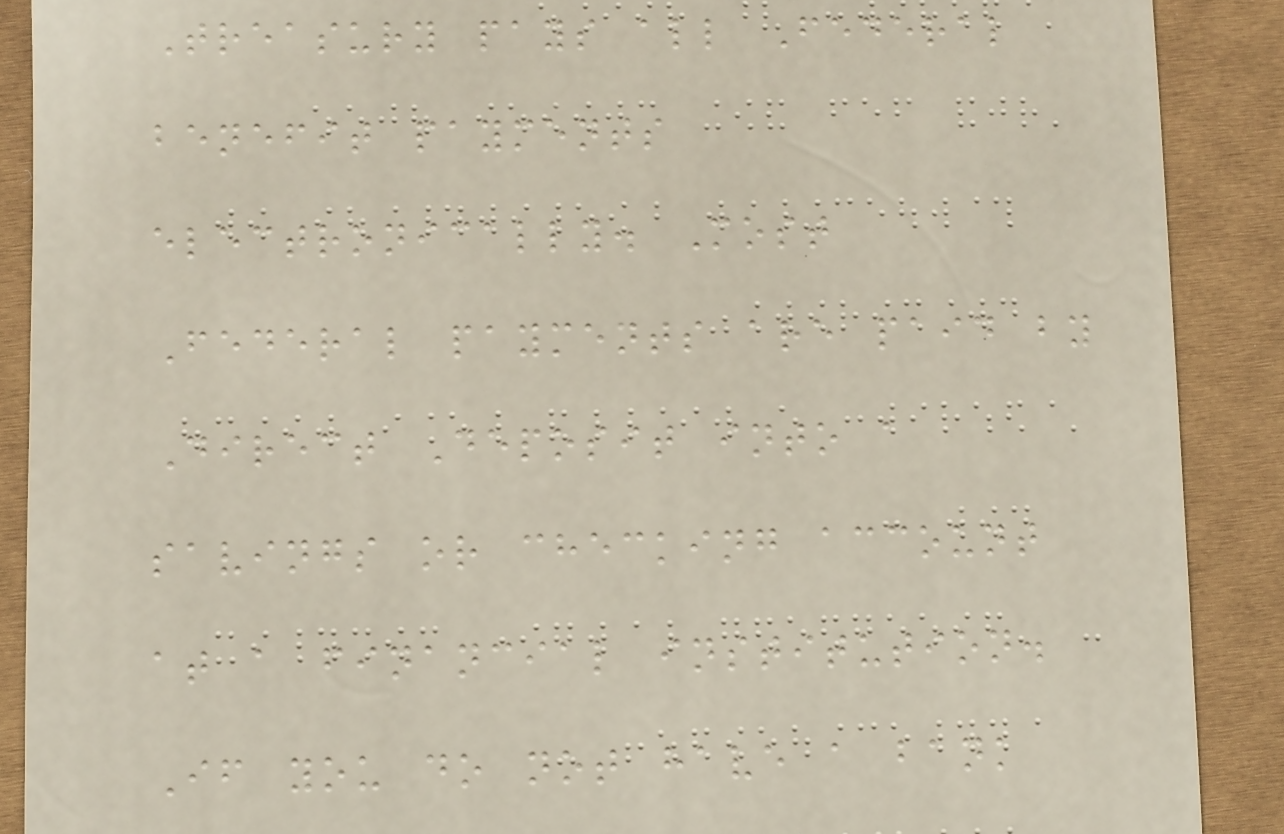Treasury pays all Federal
benefit payments
electronically. Most
Federal payments are paid by
Direct Deposit into a
savings or checking account
at a financial institution.
If you do not have a bank
